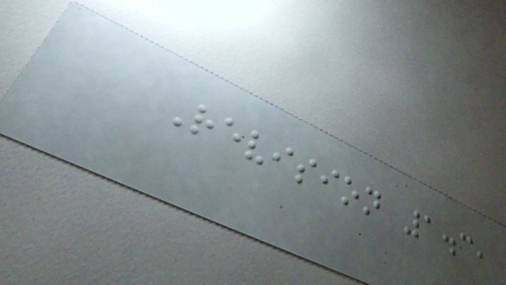Revision 1.3,
